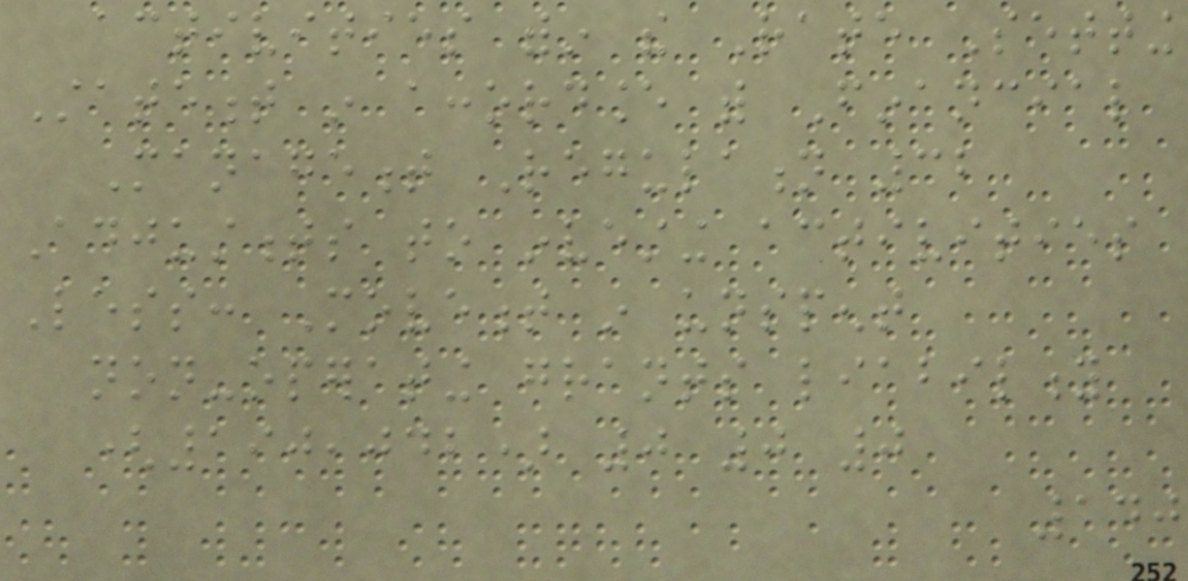activities within the Rate Setting
Statement in accordance with Financial
Management Regulation 32
Adjustments to investing activities
Less: Movement in unspent
non-operating grants liability
(190,042) 0 0 0
140
